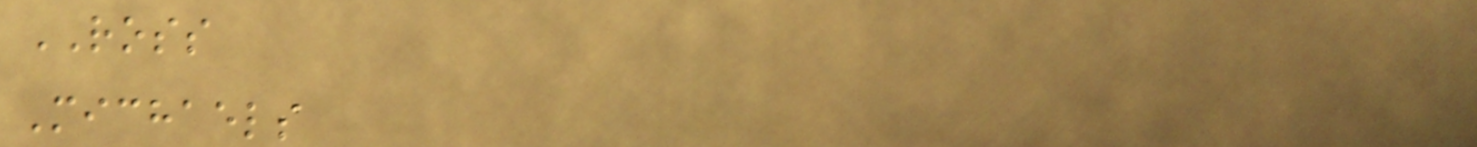ROSS
Michaels
